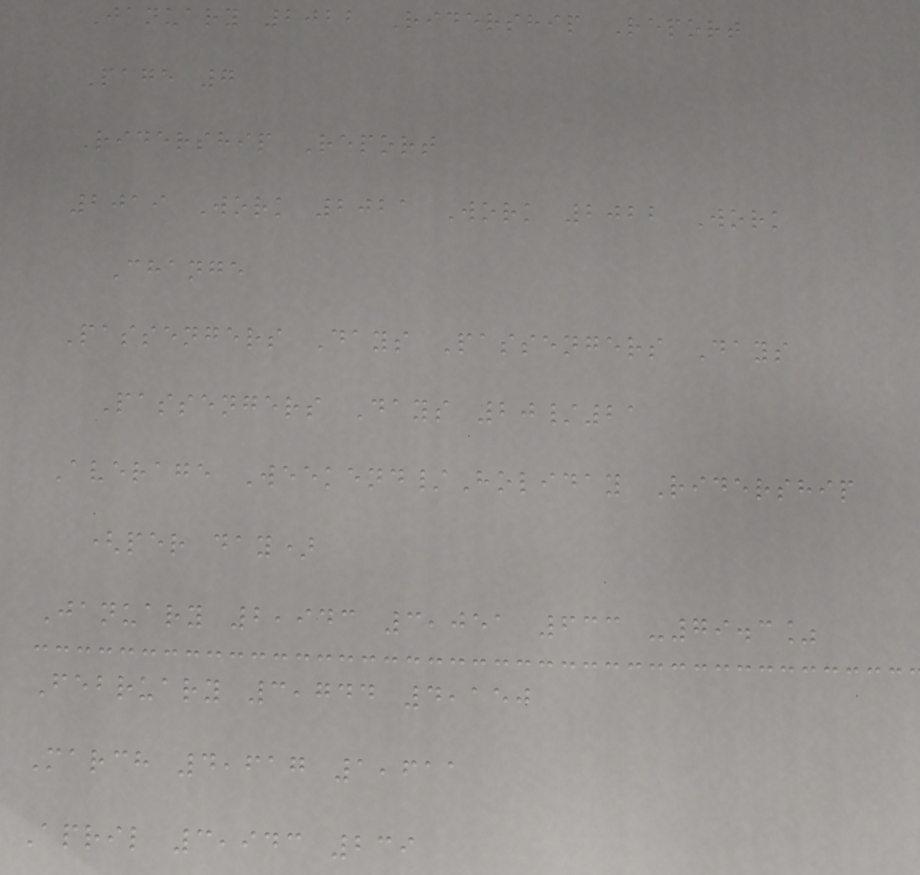January 2022 Ridership Report
Page 7
Ridership Report
2019 Work 2021 Work 2022 Work
Change
Passengers Days Passengers Days
Passengers Days 20/21
Average Weekend/Holiday Ridership
(per day)
January 2,943 3,051 633 -79.3%
February 3,744 4,150
March 4,617 1,611
April 3,943 239
